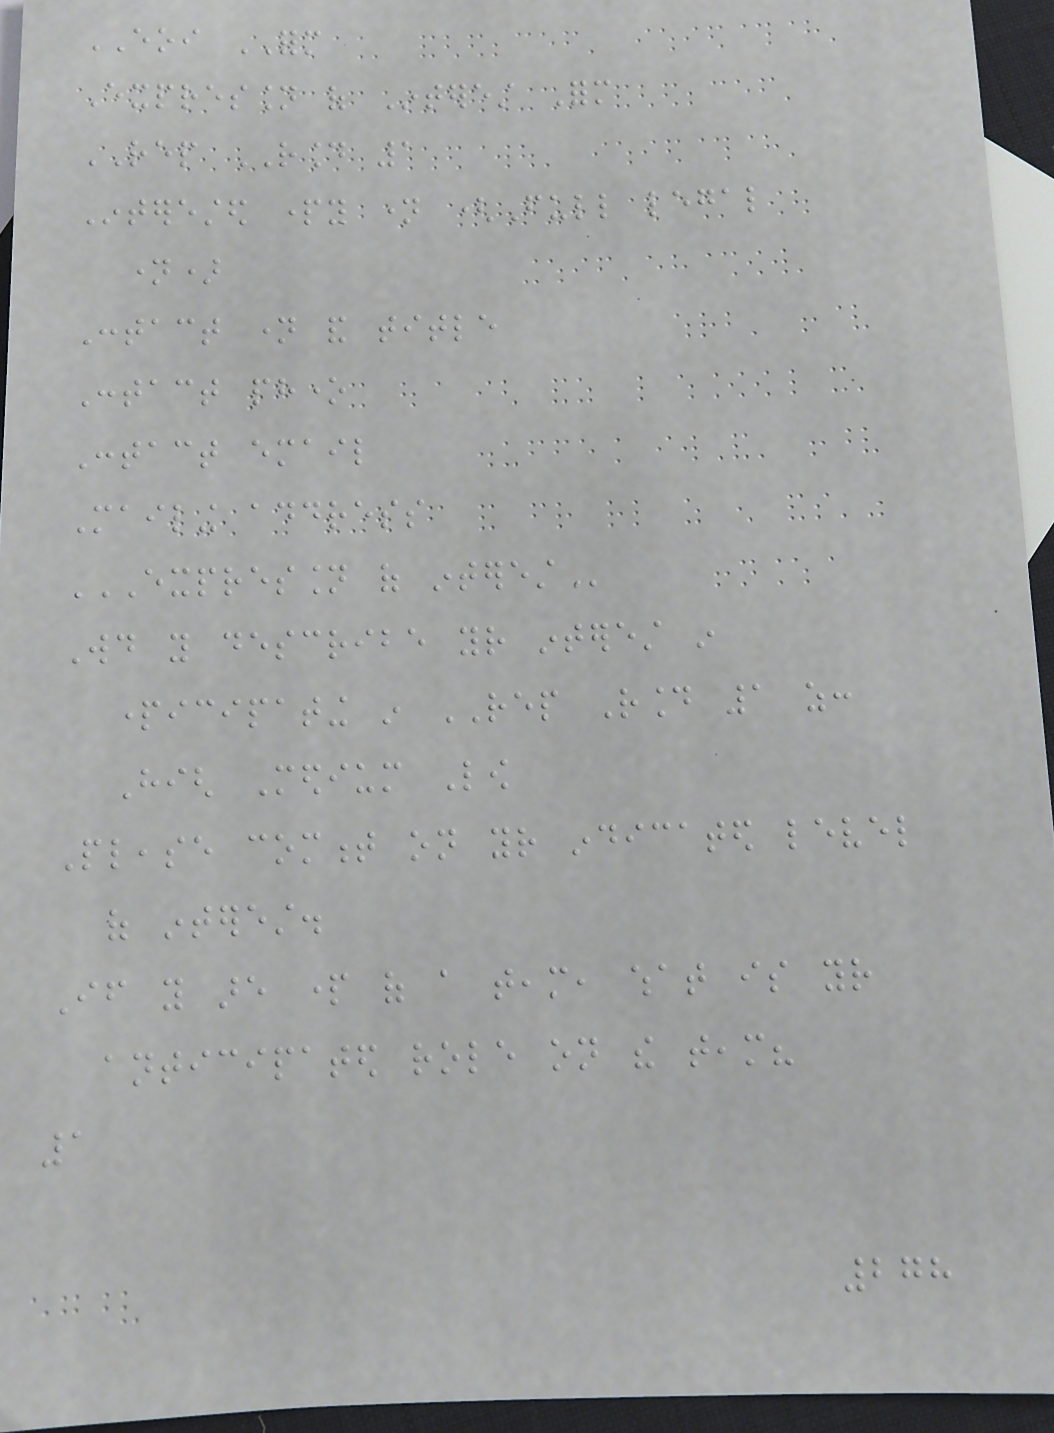EOI FORM
Expression of Interest Form
REP ROUND 1
Interested party name (Full legal
name)
Contact name and title
Contact phone
Contact email
Mailing address
EXPRESSION OF INTEREST
Would you describe your interest in
participating in REP Round 1 as:
High Medium Low
Please comment on your indicated level
of interest.
If you are part of a team, what is your
anticipated role on the team?
1
278
